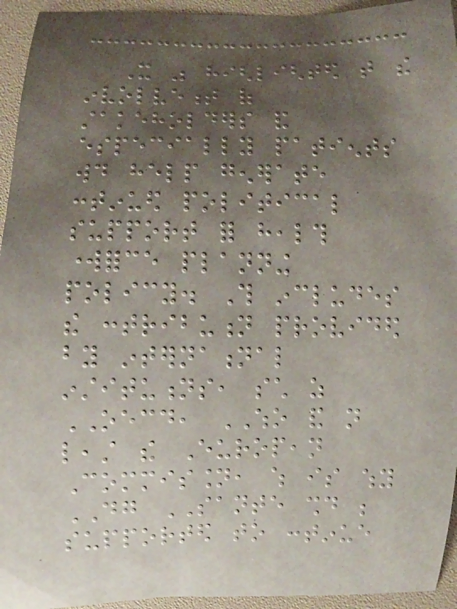It was highlighted that the
involvement of
stakeholders and
especially patients
would help generate
continued political
support for health
workforce planning
policy. This includes
the contribution provided
by international
institutions, such as
OECD, WHO and not
least the European
Commission, which is why
DG SANTE should be
supported to continue
